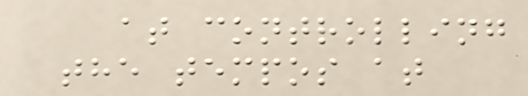at controlling
the tempos at
